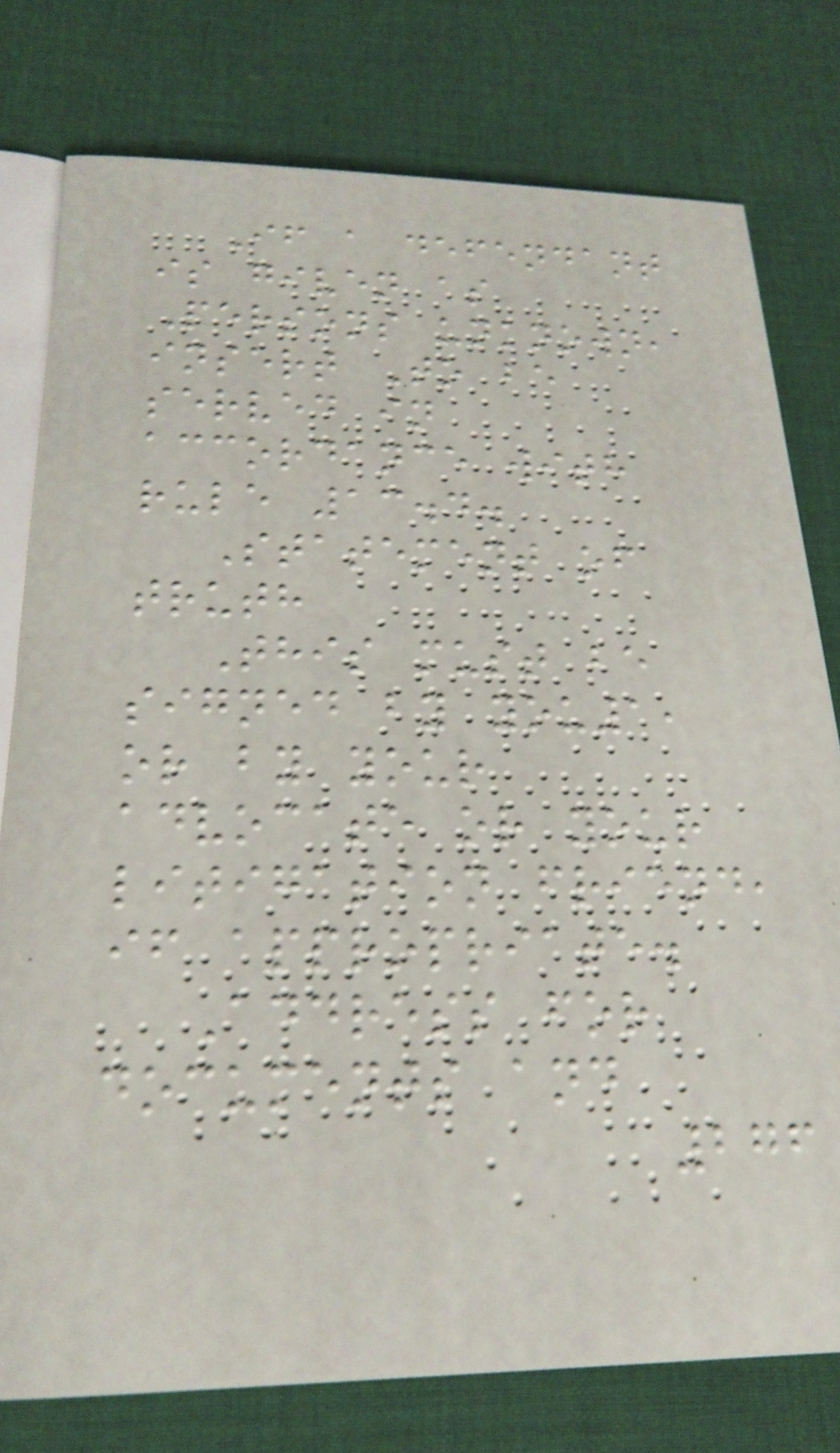If a defendant
is given as
Persons unknown,
insert To be
served in
accordance with
rule 13.4.
Statement of
truth
This must be
signed by you1,
or by your
advocate or your
litigation friend,
if appropriate.
Address for
documents and
276
